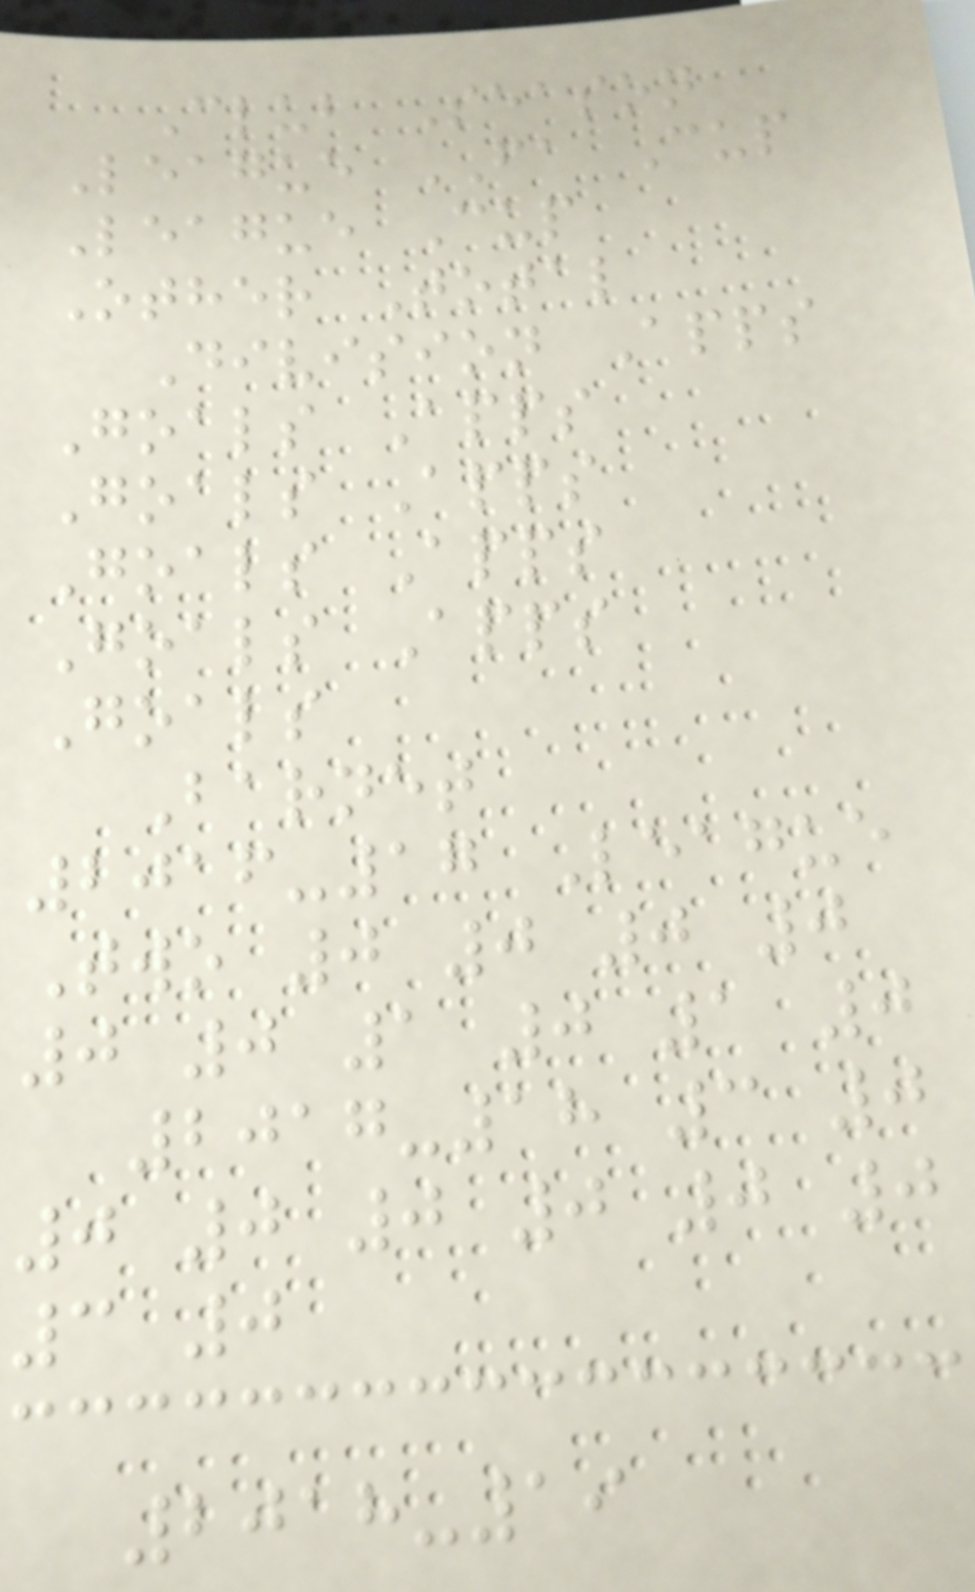Club Season
League FA Cup
League Cup
Other Total
Division Apps
Goals Apps
Goals Apps
Goals Apps
Goals Apps
Goals
Barnet
2016-17 League
Two 0 0 0 0
0 0 1 0 1 0
2017-18 3 0
0 0 0 0 0 0
3 0
2018-19
